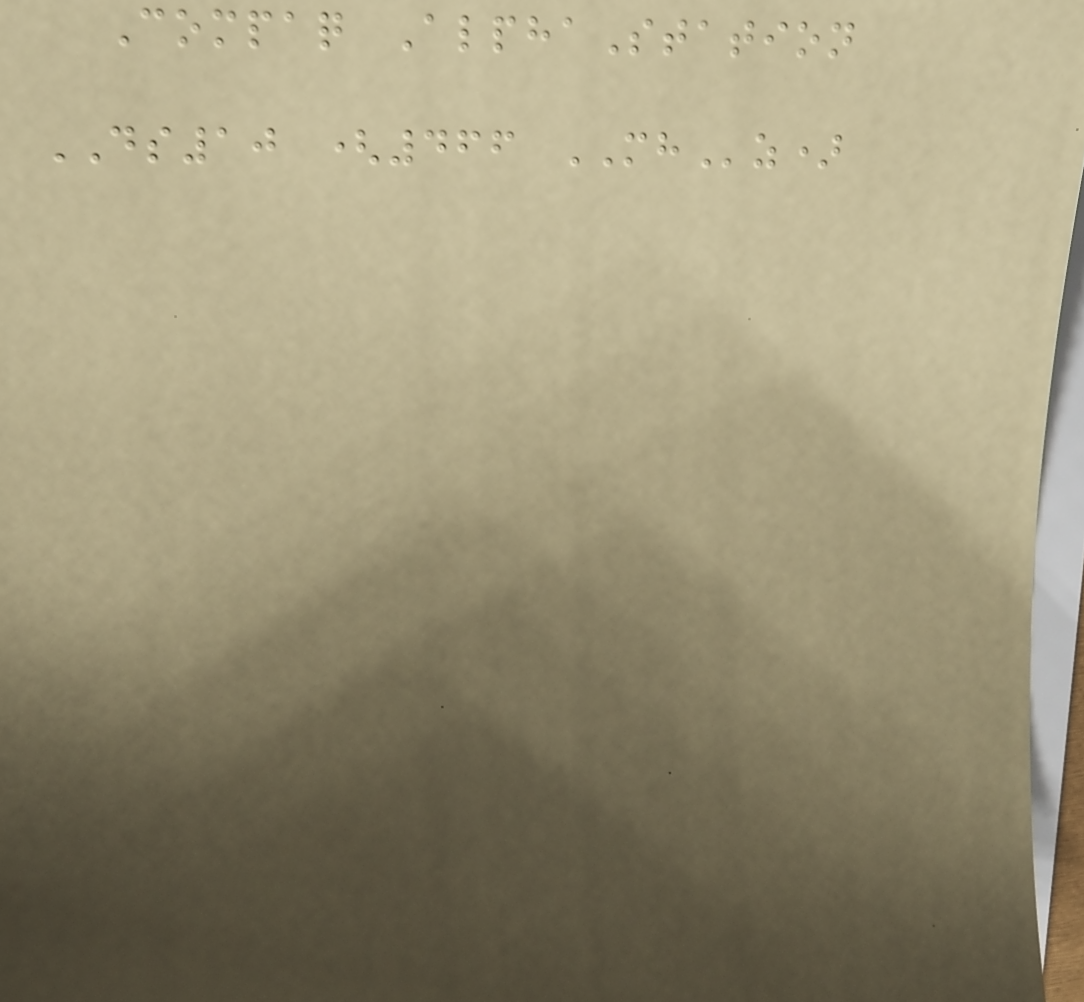Compaq AlphaStation
DS10 (466 MHz)
